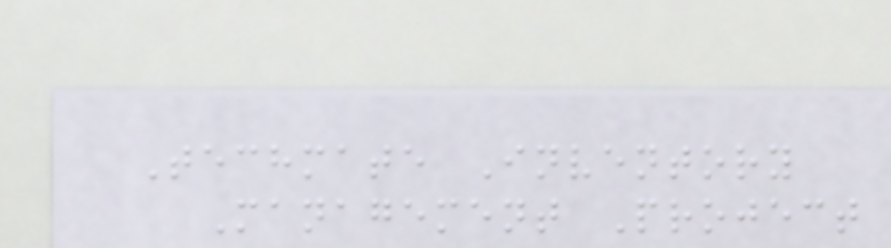Techmate Inventory
Management Project
